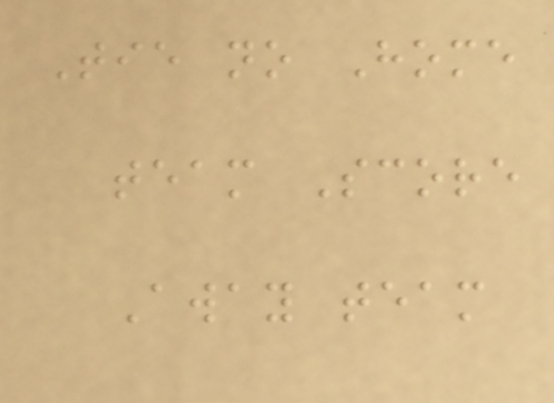Tie no Home
team Score
Away team
